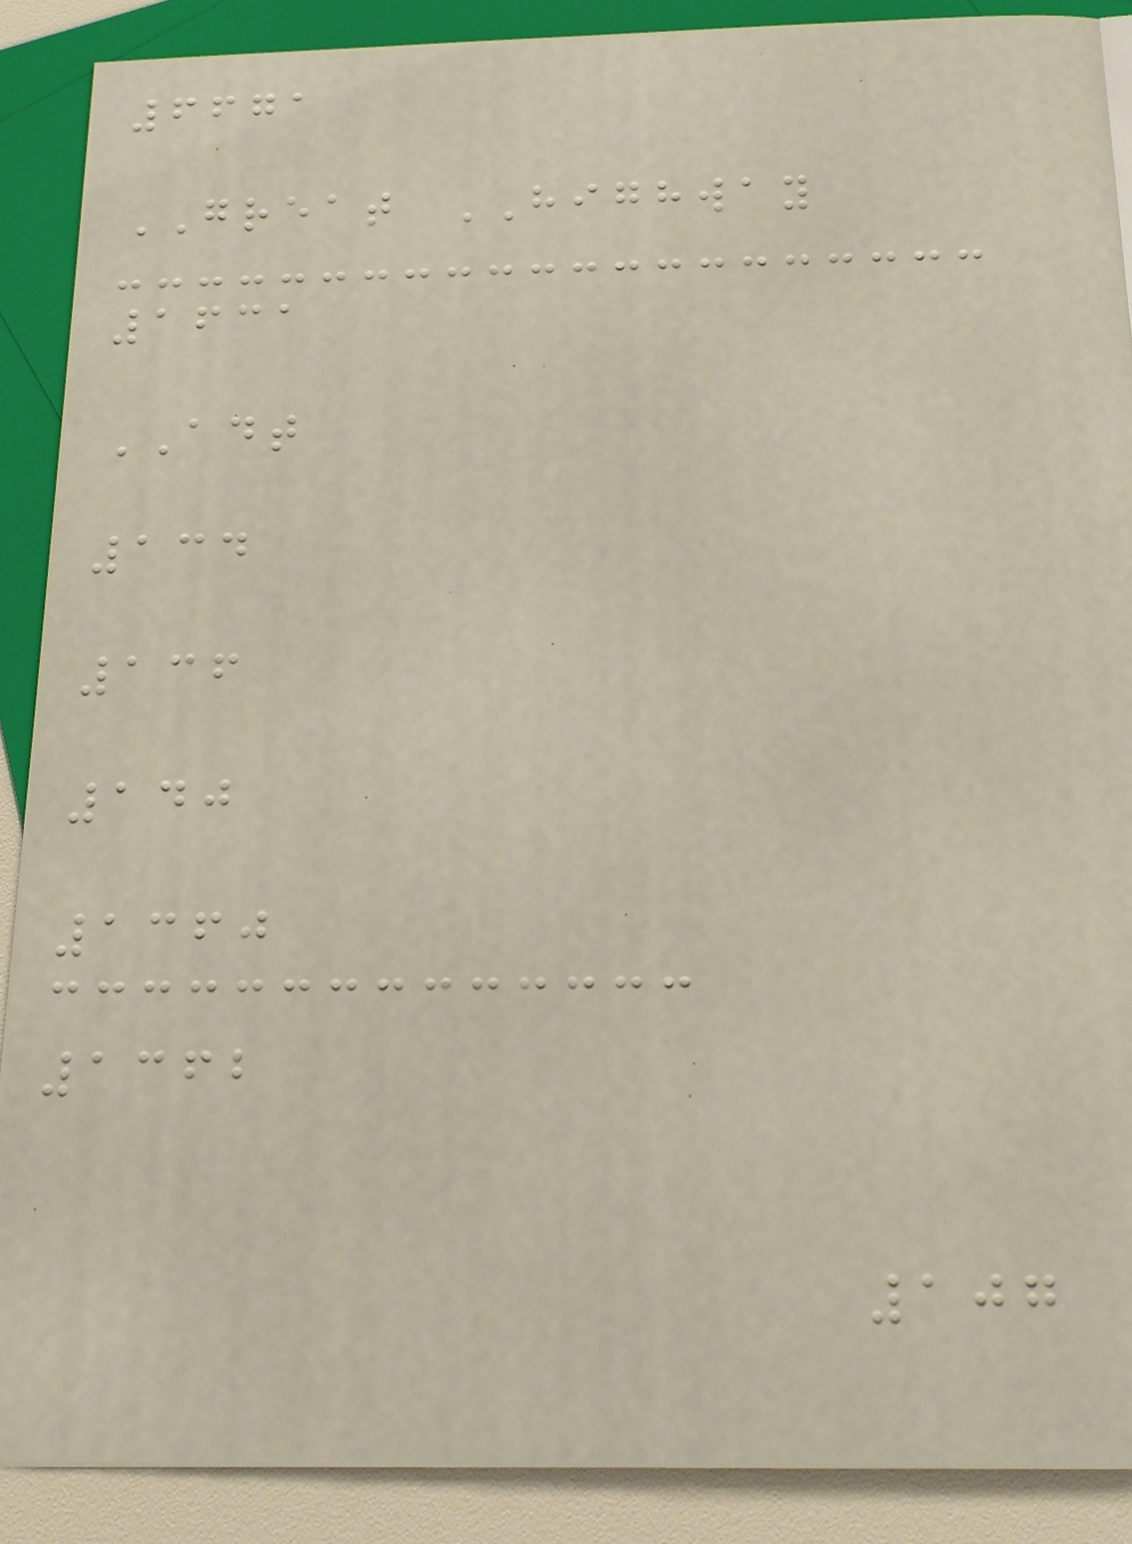6671
GREAT HIGHWAY
1631
ADT
134
136
140
1360
1362
107
